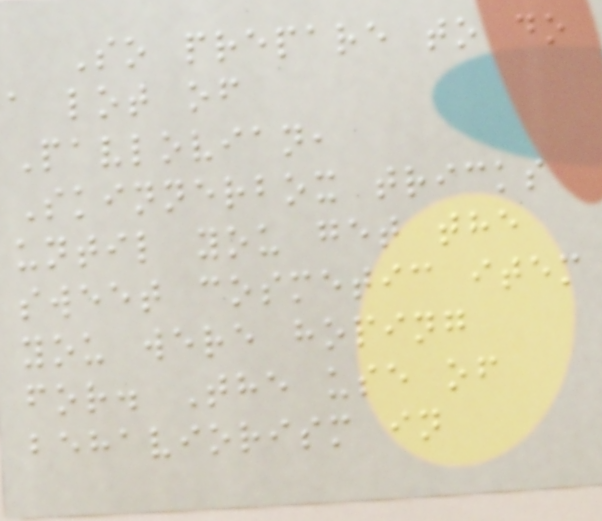So prepare to do
a lot of
Pavlovian,
Skinnerbox tricks
until you get the
sweet cosmetic item
you were hoping
for. The use of
behaviorism in
